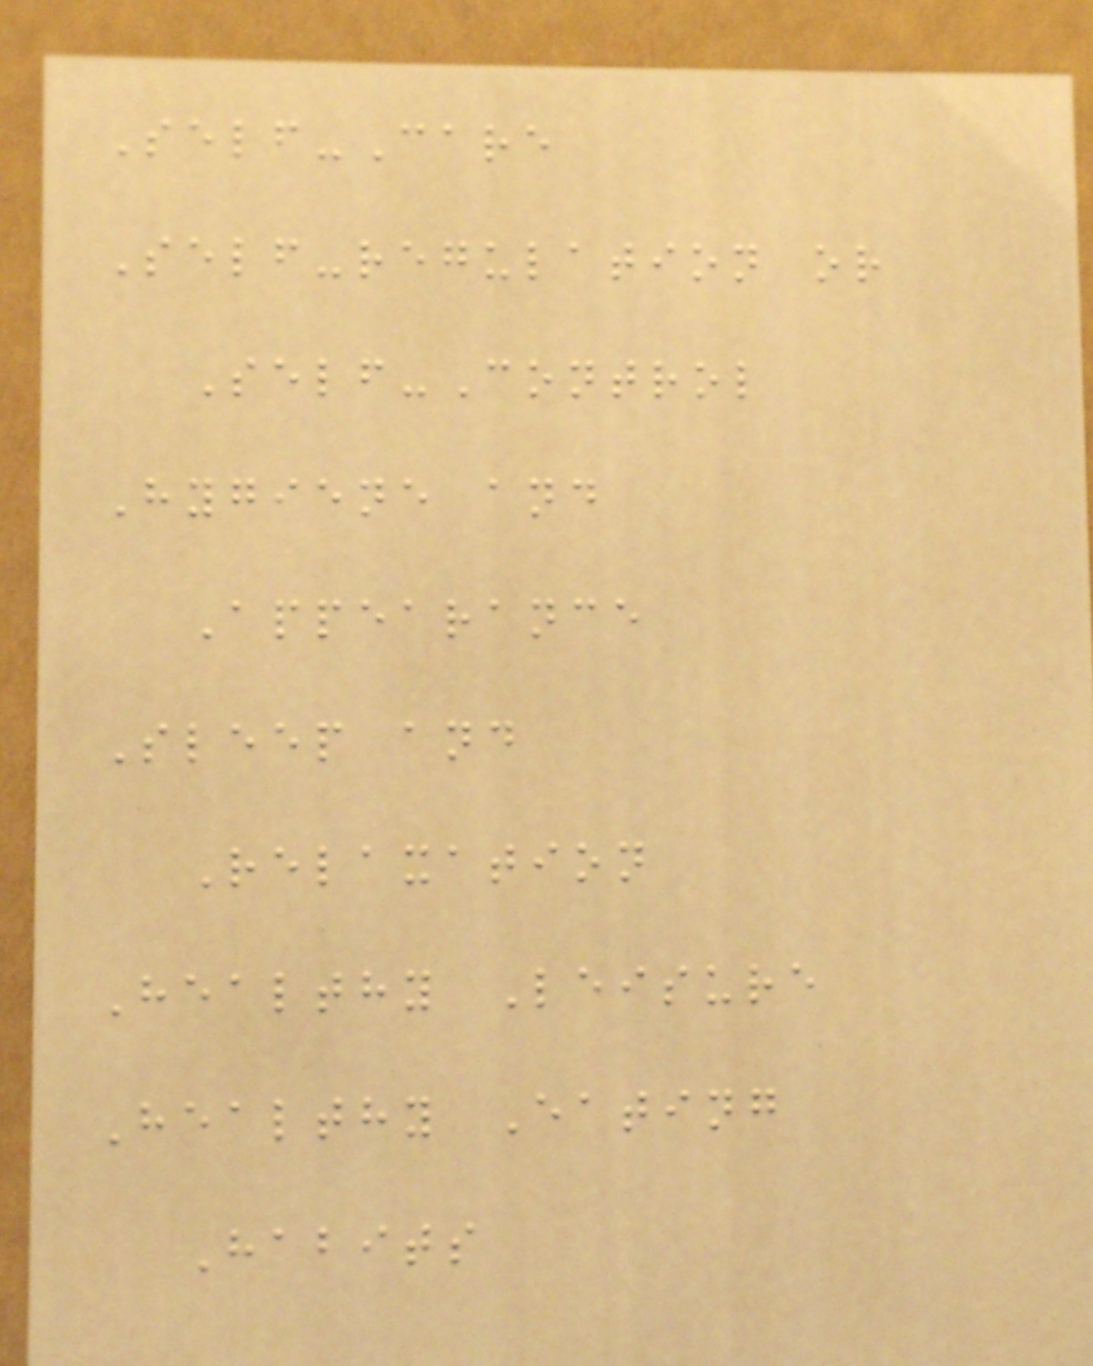Self-Care
Self-regulation or
Self-Control
Hygiene and
Appearance
Sleep and
Relaxation
Healthy Leisure
Healthy Eating
Habits
